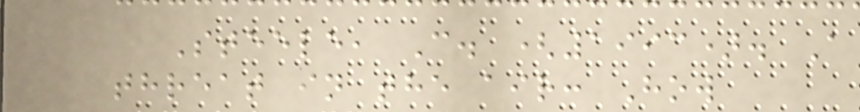Steele, C. (1993). A
threat in the air: How
